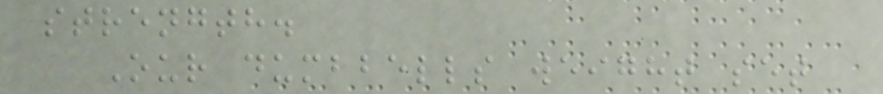strength.
Our dumbbells weight set
